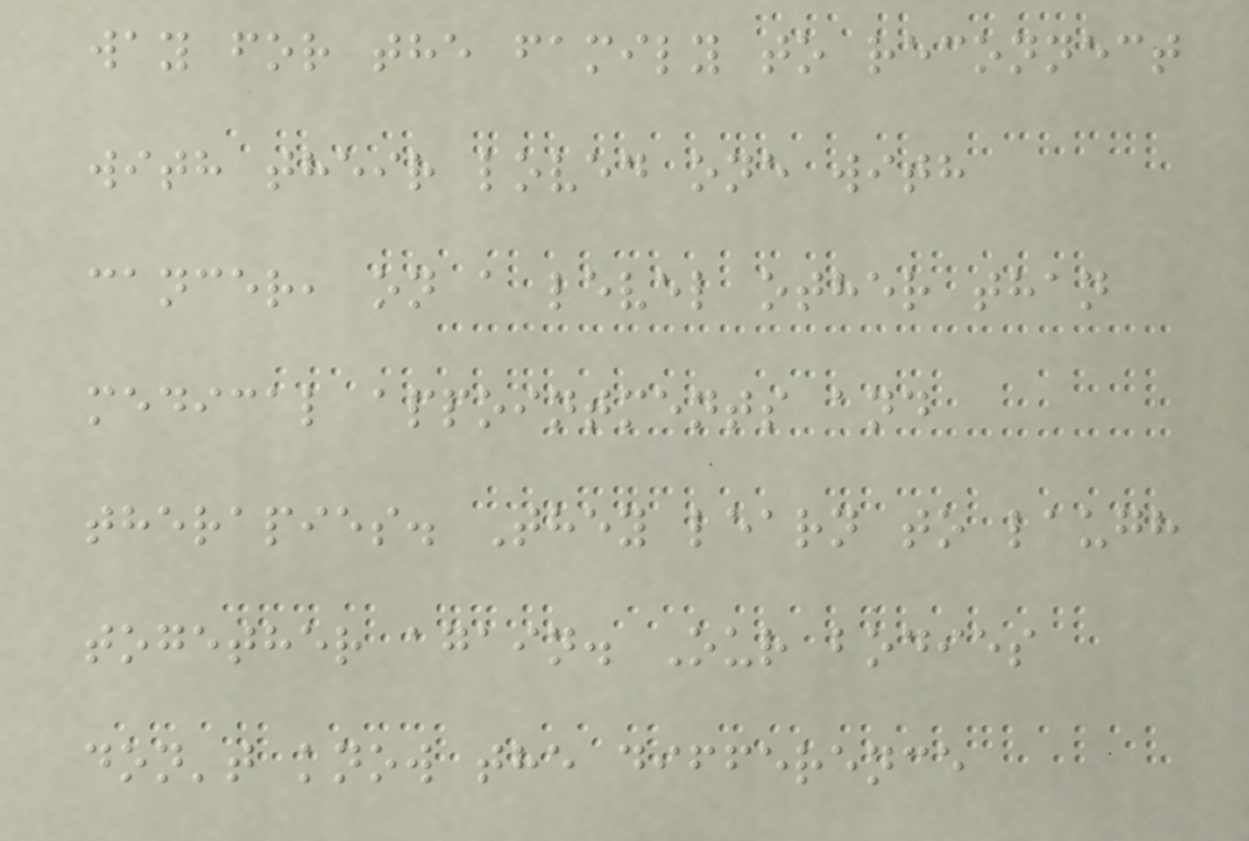way for the family to reconnect
with their loved one with
cancer, on a level other than
medical appointments and
therapies. They learn to laugh
together again. Our bodies
don't know the difference
